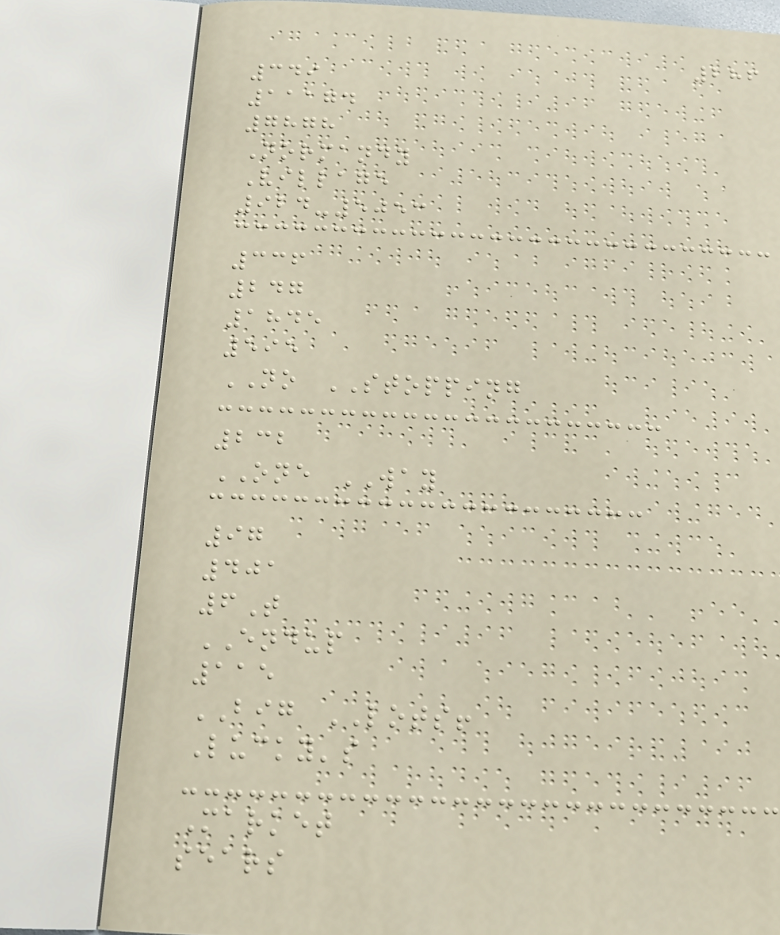286
349
11174
7878
Normandy
Village
924-5053
336
247
1845
595
NO STOPPING
232
ONE WAY
97
401
6T
ENDUP
115
BIG LOTS!
Lucky's
Market
sears
